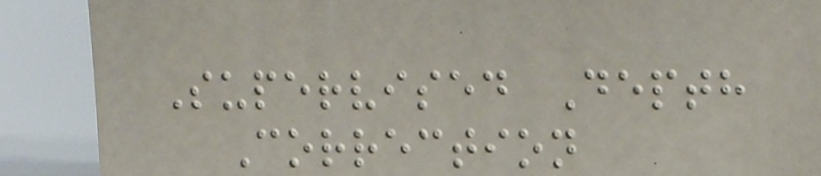Supervised Depth
Correction
